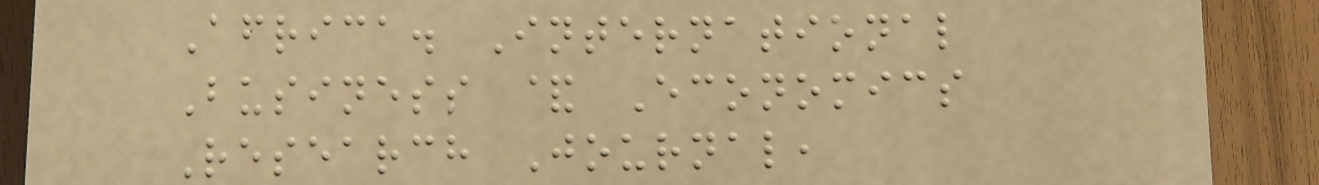Africa. International
Business & Economics
Research Journal,
